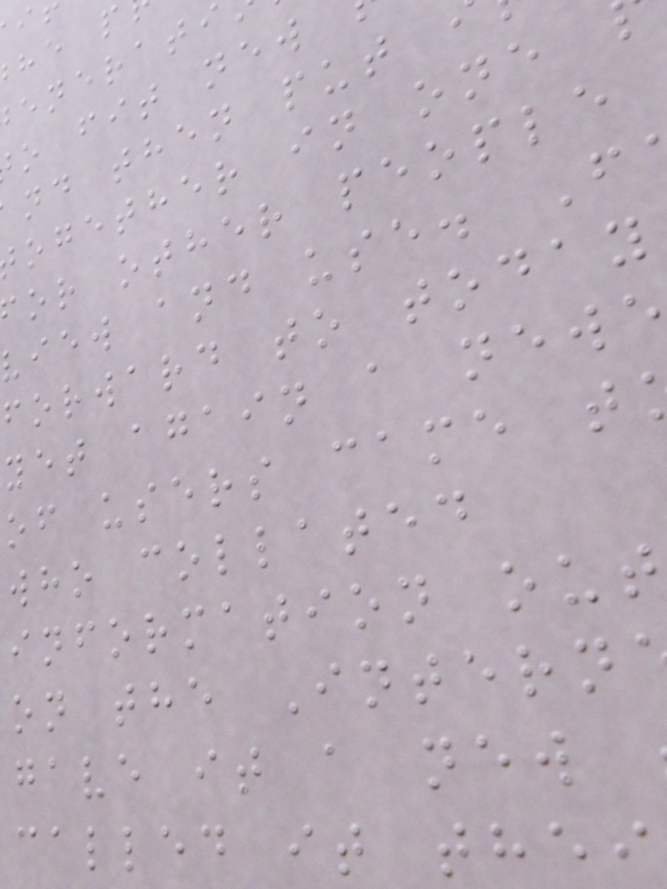he p
o fit new
nd then put
ogether in one
or other people
view and use. F
forward to today
yet again a newe
of users came t
who collated
information out
on the Intern
gave it a new
called it thei
